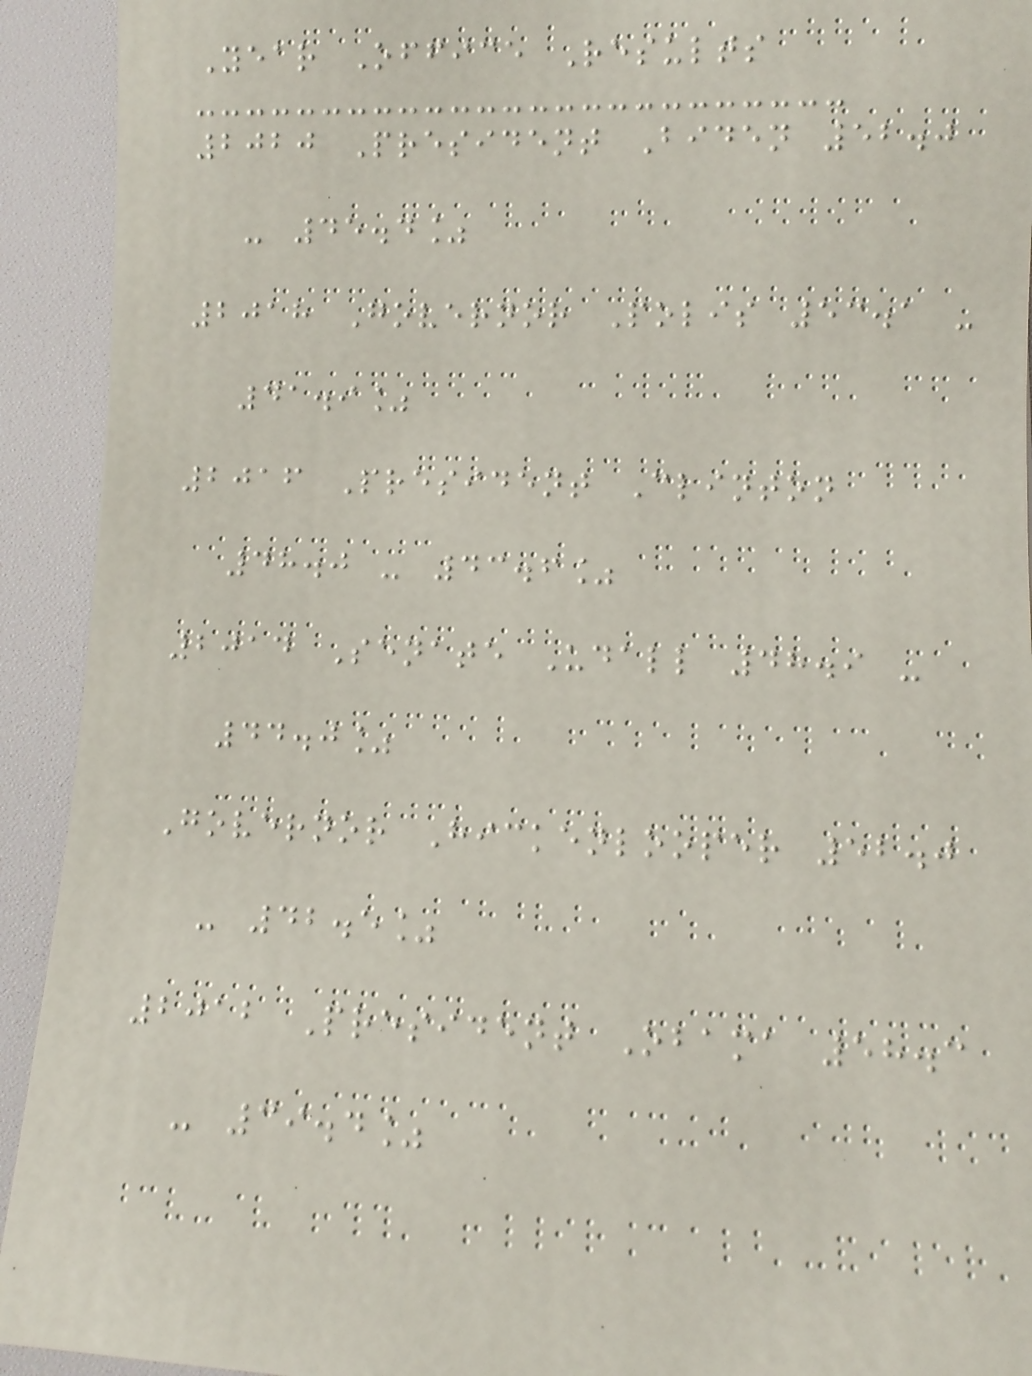Year Office Results
2020 President Biden 52.0
- 45.4%
2018 Governor Polis 53.1 -
41.9%
2016 President Clinton
48.0 - 43.6%
2014 Senate Udall 48.9 -
44.0%
Governor Hickenlooper 52.0
- 42.5%
2012 President Obama 58.3
- 39.4%
